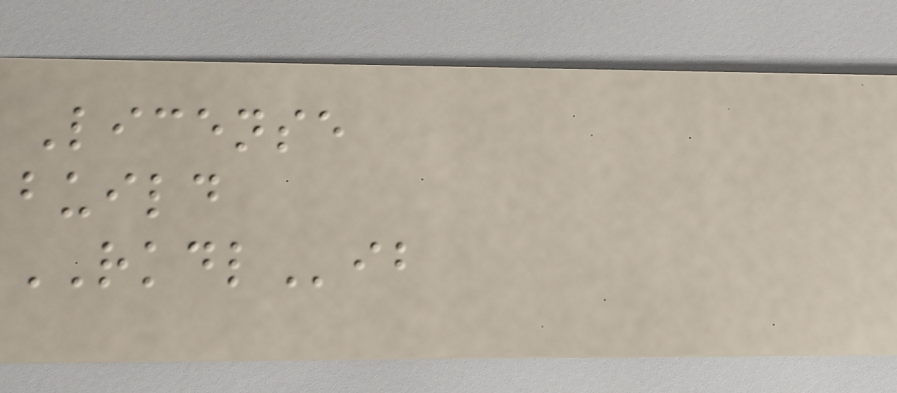License
build
RKDLib
